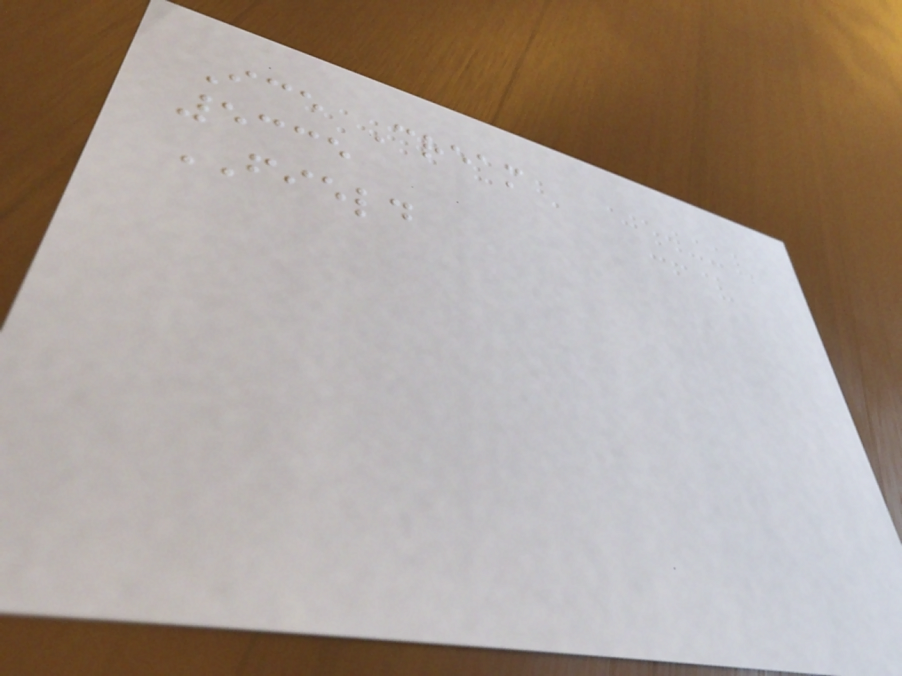Ice Cream
5335
FIELD
